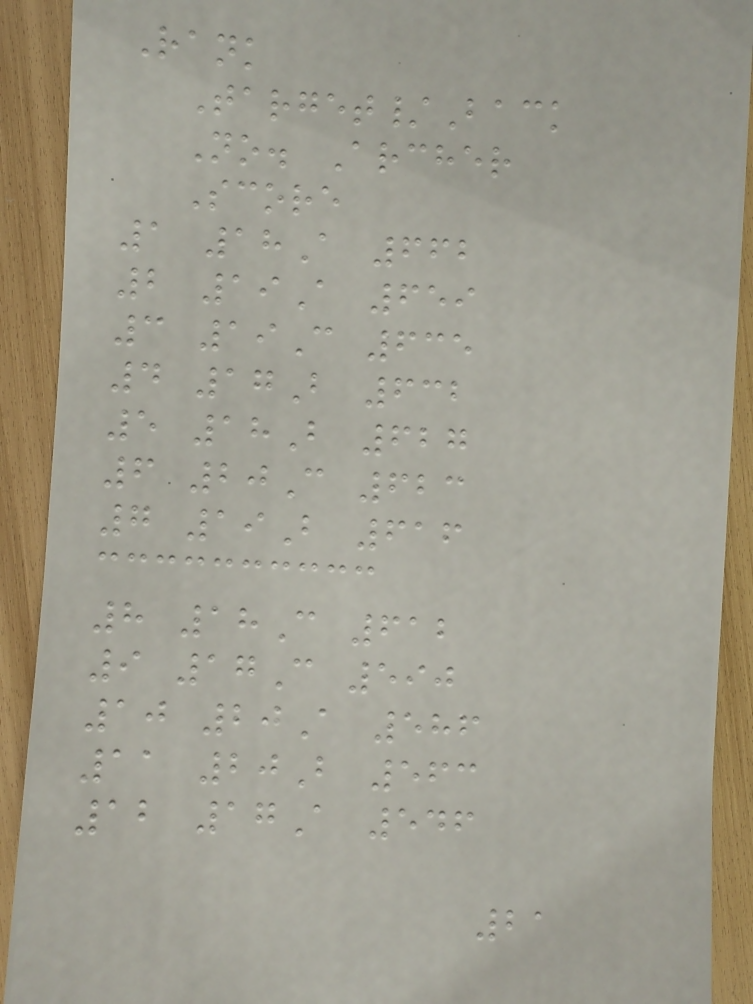Rank
Target/Back
No. Archer
Score
1 18A 662
2 19A 659
3 19C 635
4 17B 632
5 18B 627
6 20C 623
7 19B 616
8 18C 612
9 17C 590
10 20A 586
11 20B 563
12 17A 546
21
